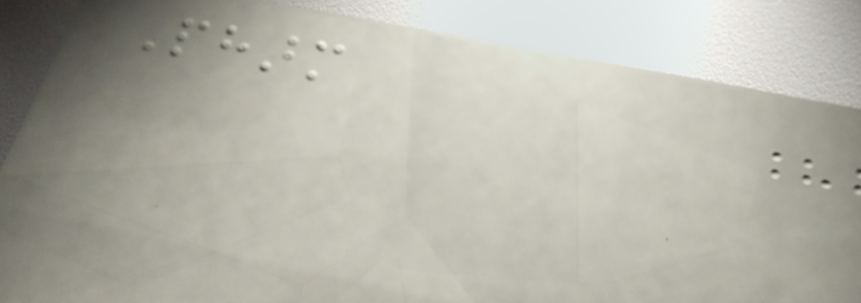Pharm
